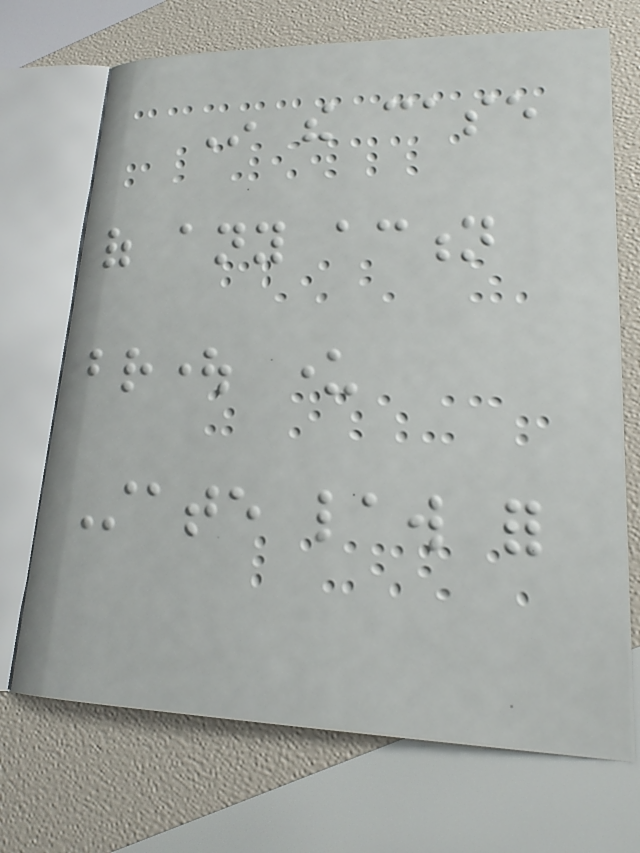In the case
of any action
brought under
State law for
